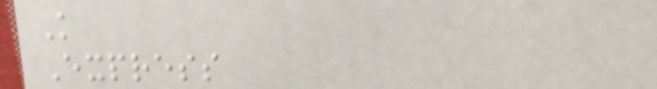K
Express
